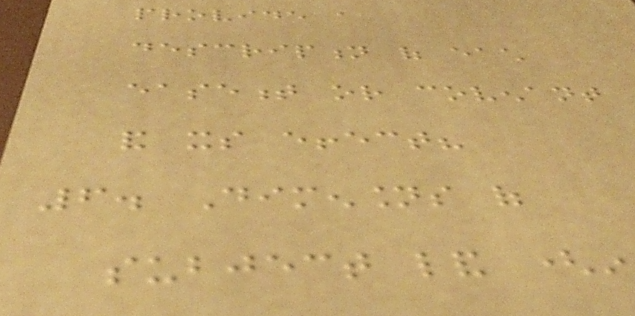provide a
description of each
easement or covenant
and its effect?
6. Dimensions of
subject land (in
